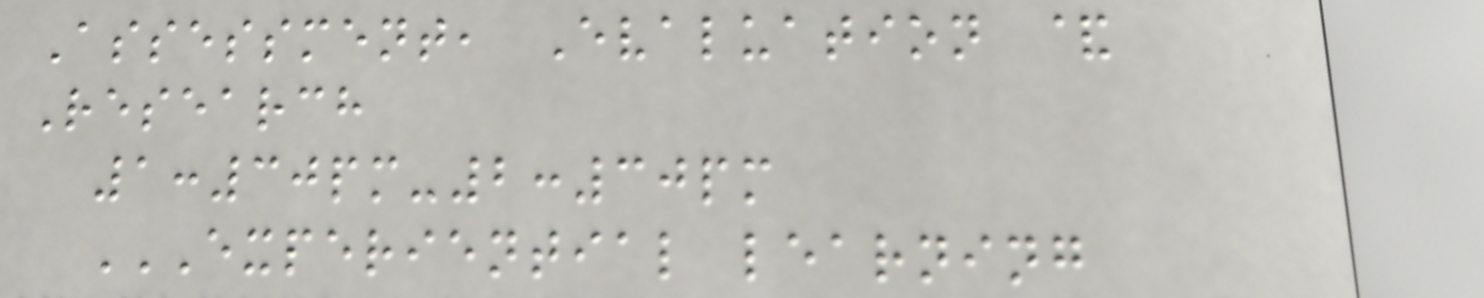Assessment, Evaluation &
Research
1:30pm-2:30pm
EXPERIENTIAL LEARNING
